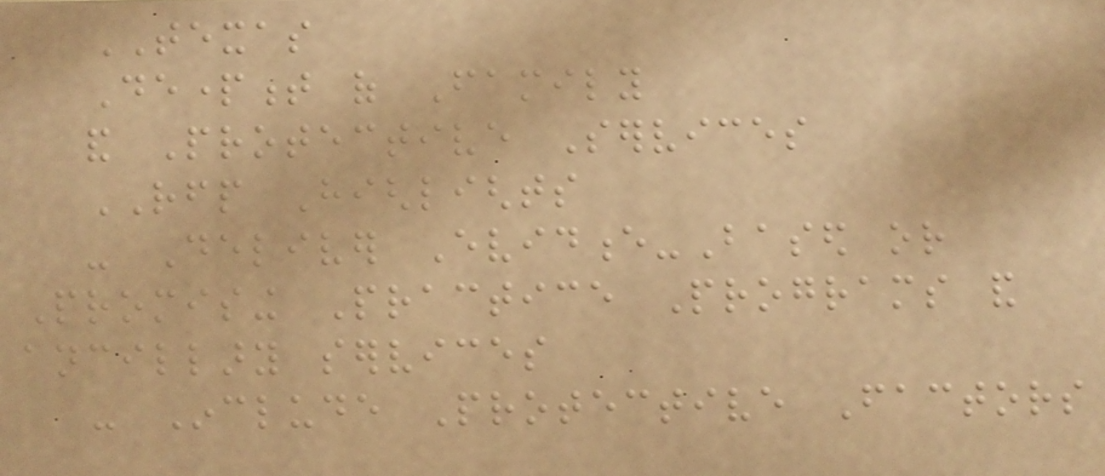TEXAS
Department of Family
and Protective Services
RFP Highlights
- Deliver Evidence-Based or
Promising Practice Programs and
ancillary services
- Include Protective Factors
